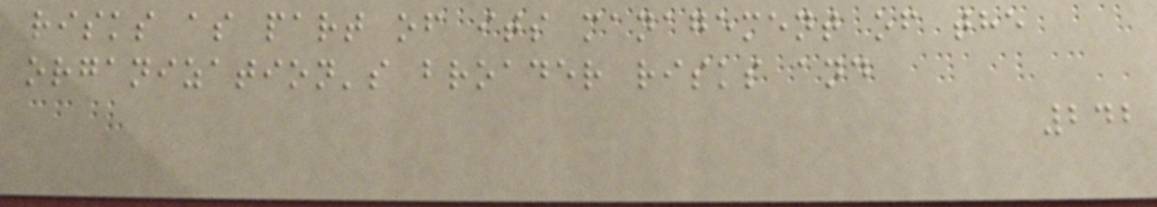risks as part of its management of the
organization's broader risks and
242
